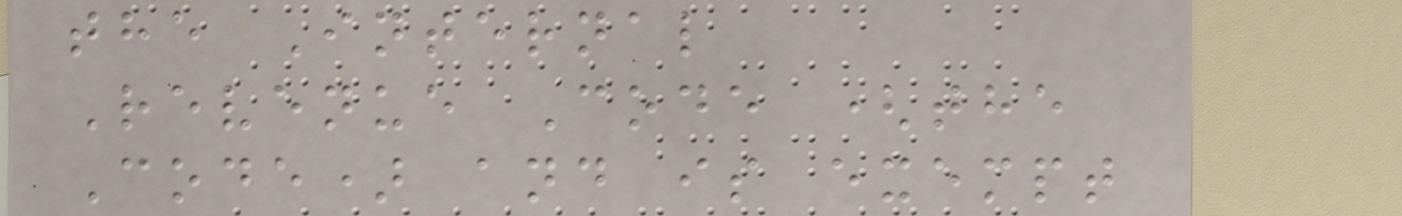the Internal
Revenue Code (the
Code) and is exempt
